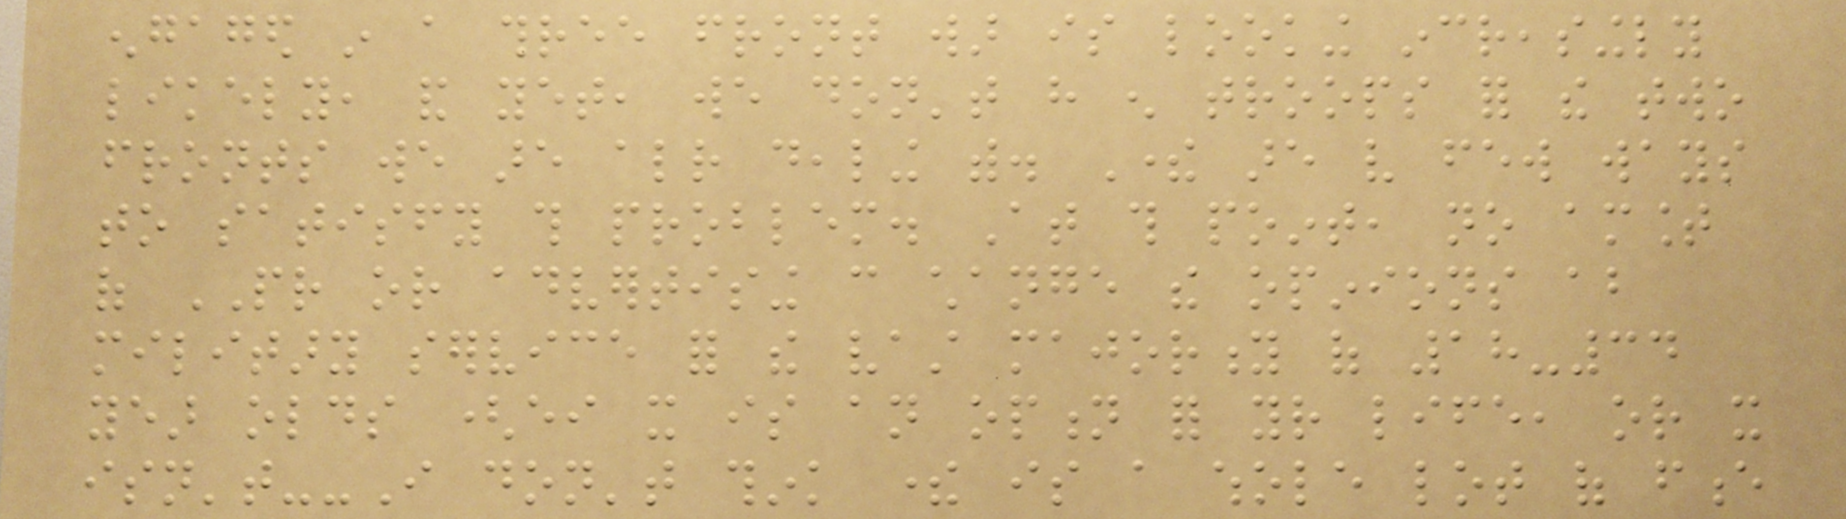engaged in a three front war is looking increasingly
likely, and yet, we don't have enough troops for the two
fronts we are already dealing with. There are very few ways
to satisfy this problem. At this point, no amount
of PR or advertising can change the opinions about
military service for the vast majority of 18-34
year olds (either it is an option for your life, or it
isn't--I don't think there is a whole lot of fence
